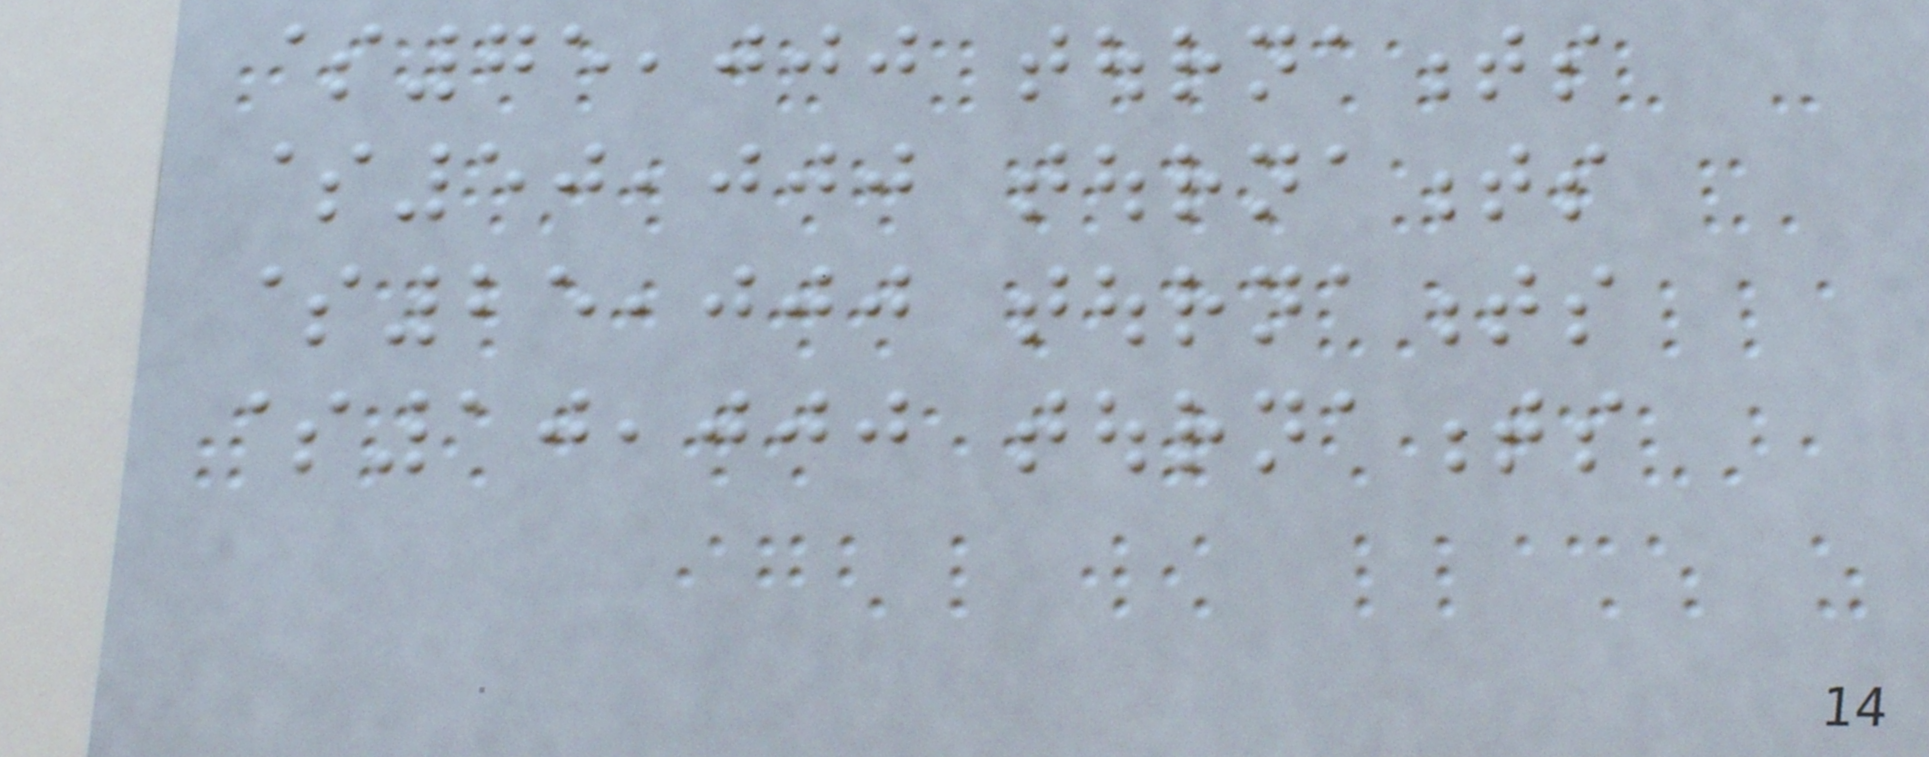$75,000 tournaments
$50,000 tournaments
$25,000 tournaments
$10,000 tournaments
